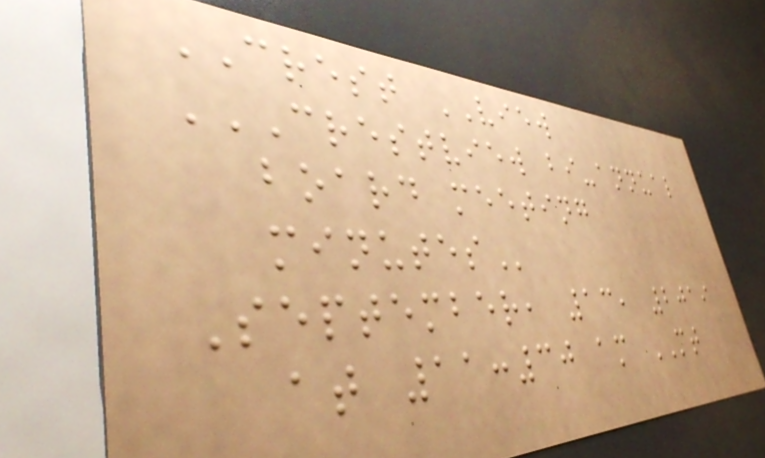CREST VIEW
CRESTVIEW BI-ANNUAL
BOARD MEETING
MINUTES
September, 13, 2019
at 11:30 am MT
